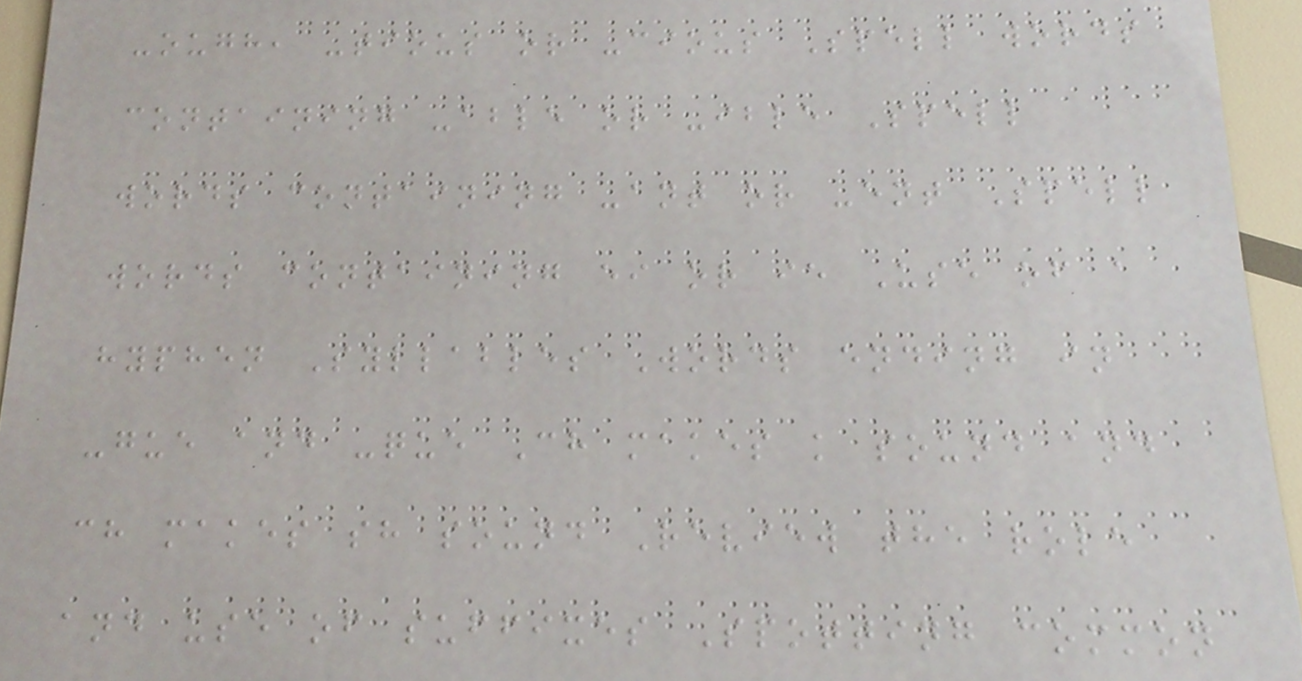-ough, -tious or -cious Spell words
containing -able or -ible Spell
words containing -ant or -ent Spell
words containing ei or ie Use of a
hyphen Syllables Words ending in
-gue and -que Ch makes k sound and
ch makes sh sound Review the role
and use of suffixes Spotting common
